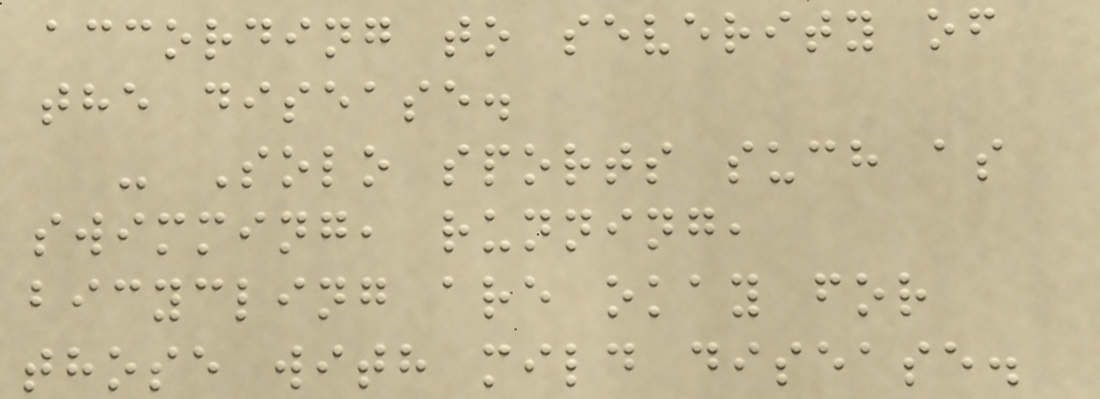according to severity of
the disease.
- Solo sports such as
swimming, running,
bicycling are okay for
those with mild disease.
